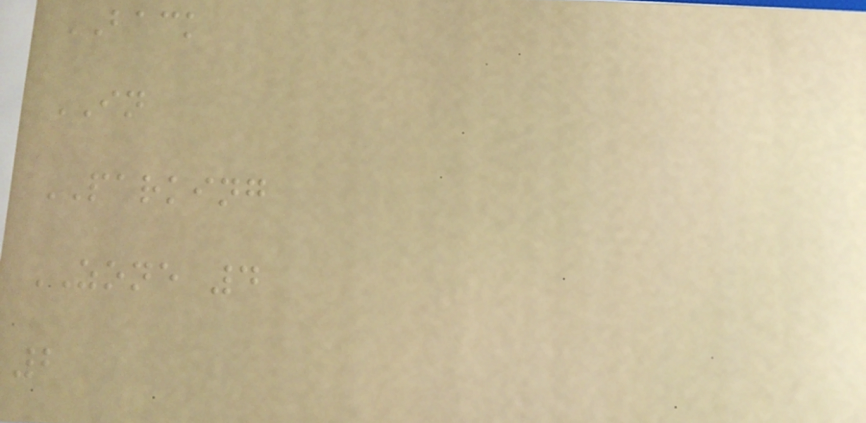BACK
IN
PARKING
ZONE 4
2
